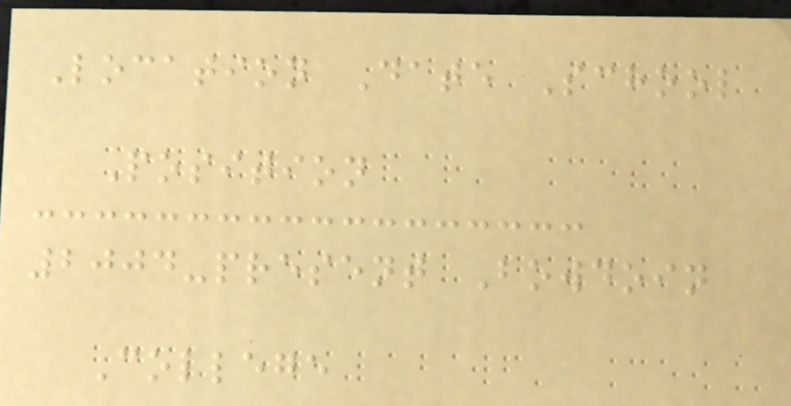Location Date School
Position
2004-present Bowdoin
College
